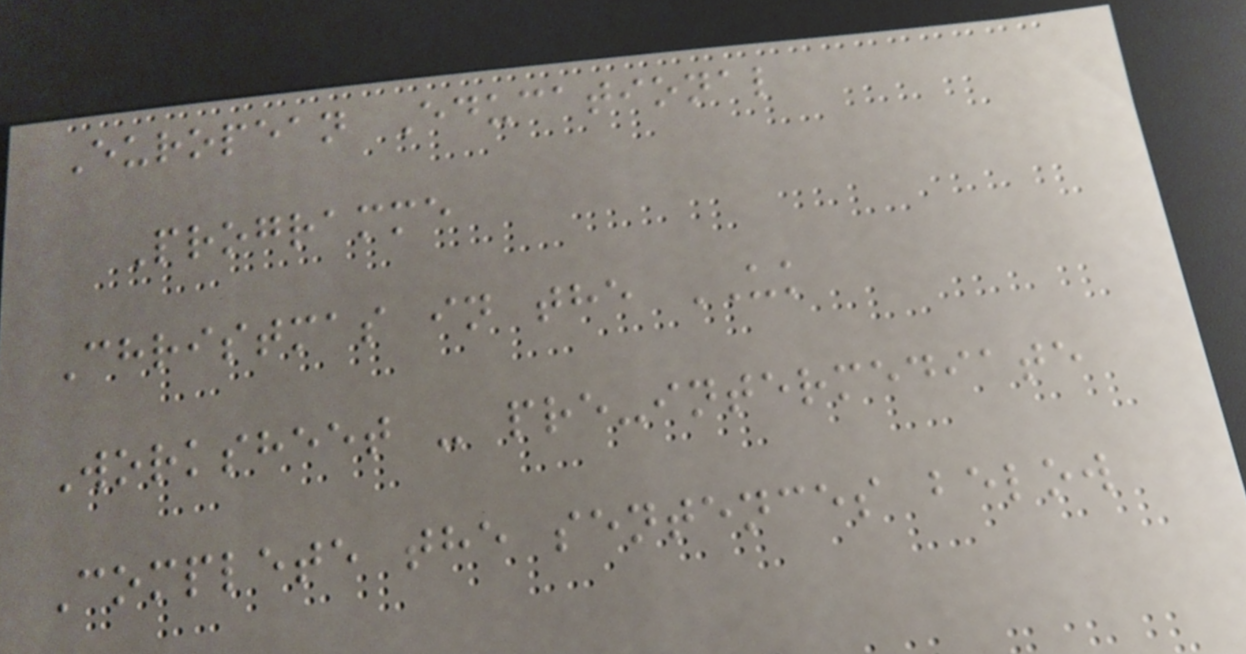European Educational
Programme
Christmas in the UK
Worksheet - pre-intermediate
Complete the sentences below
